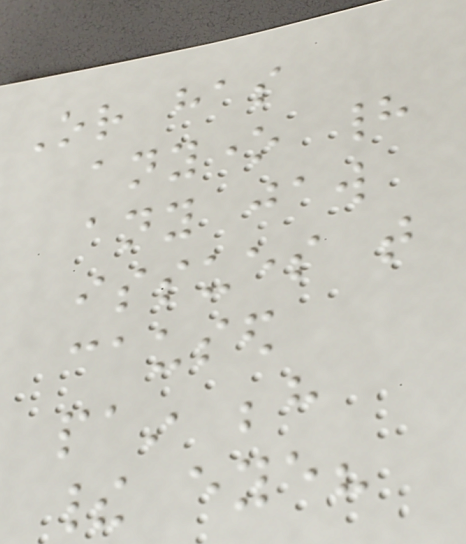Or has
anyone had
any jaw
issues that
caused
pain behind
their eye?
